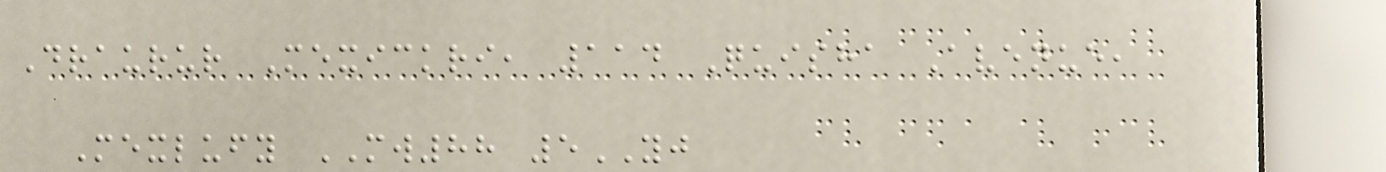Draurur Mexickri, 114 Quisha Avenue,
Mexlufy MW88 5YJ
